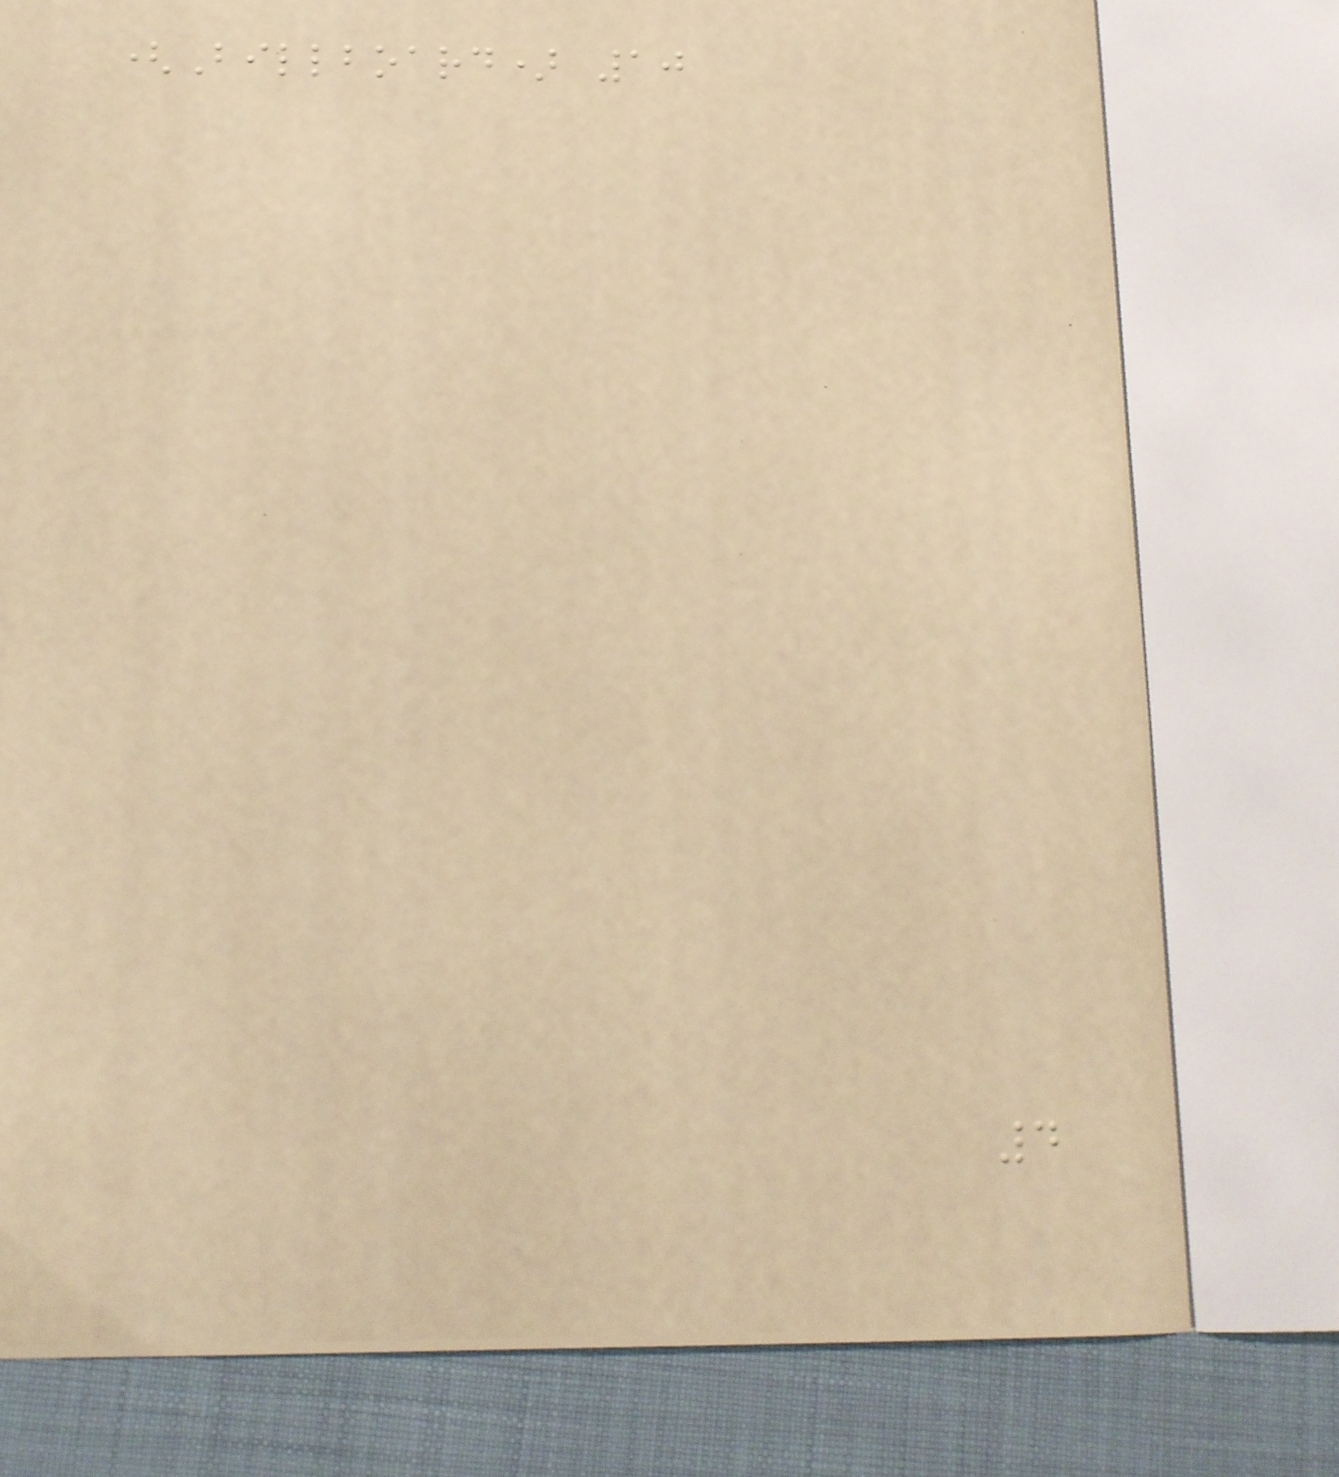(Billboard) 10
4
